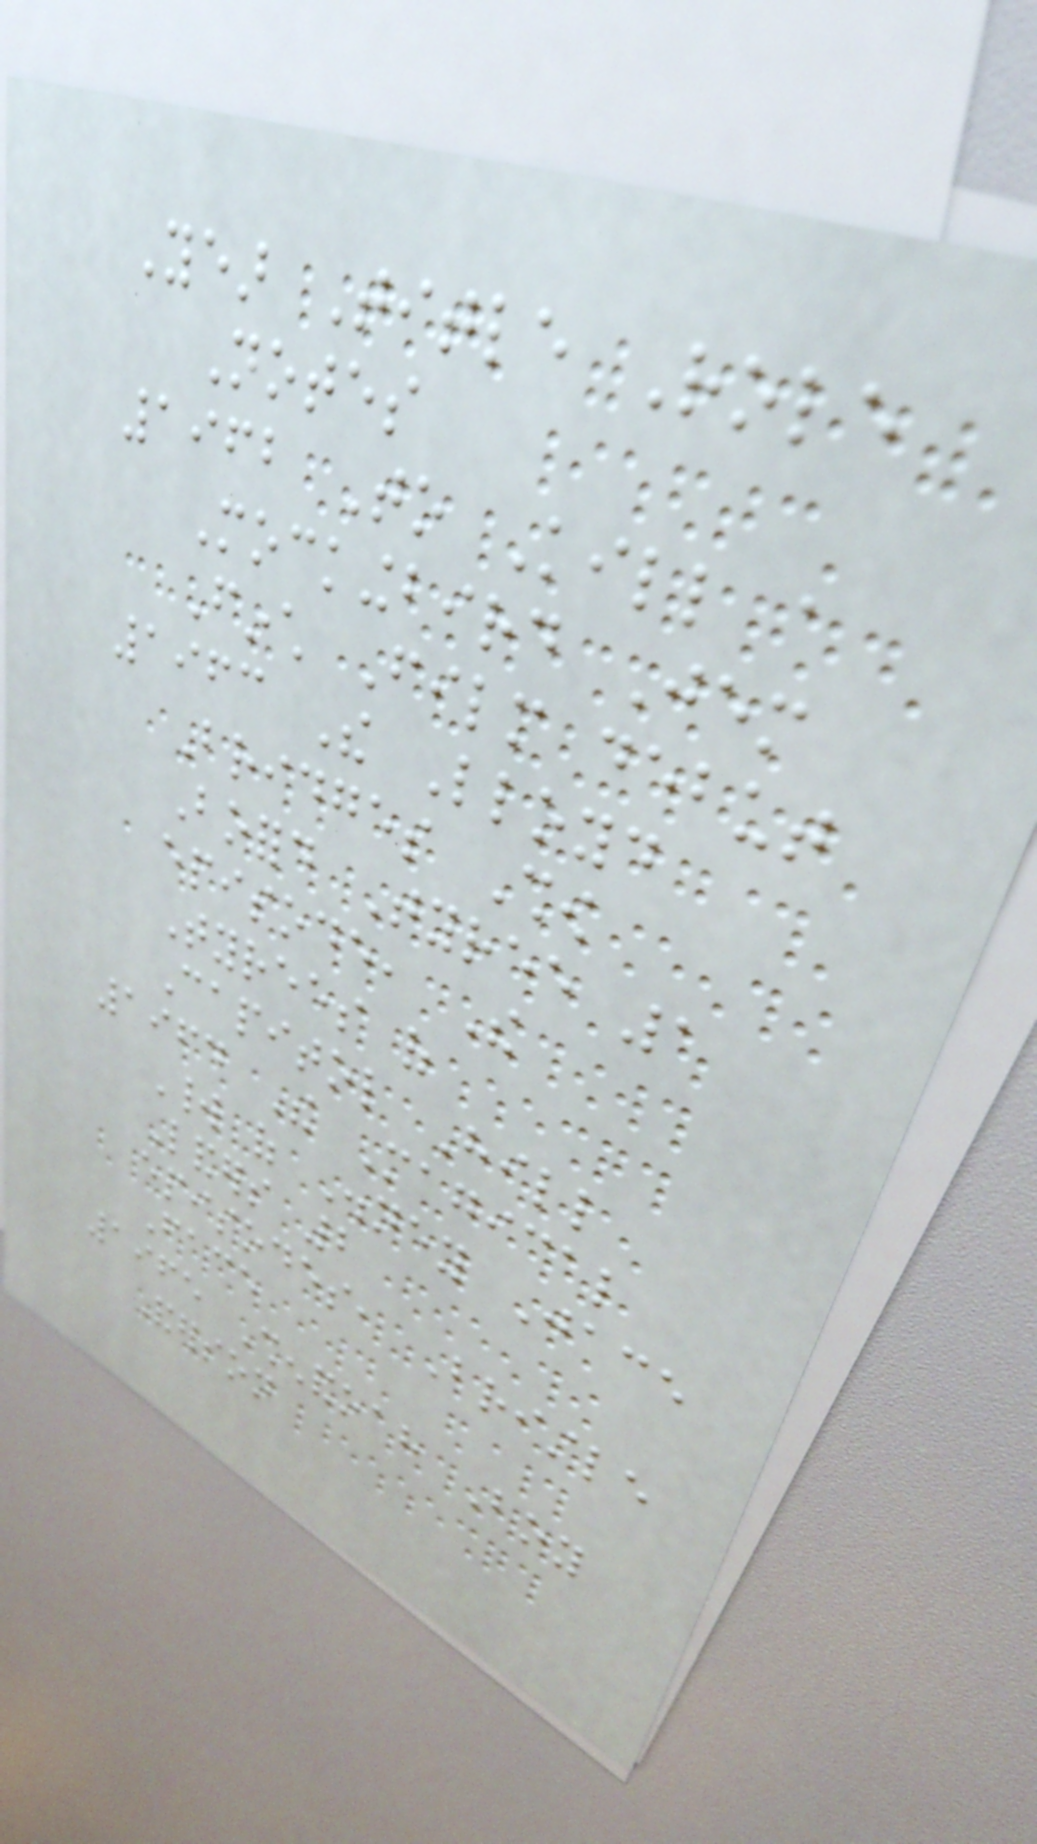Year Title Role
Notes
1962 To Kill a
Mockingbird Jem
Finch Film debut
1963 The Lloyd
Bridges Show
Boford Tyree 1
episode, The
Tyrees of
Capitol Hill
1964 The Magical
World of Disney Jace
Landers 2
episodes, Bristle
Face
1965 Shenandoah Boy
Anderson
